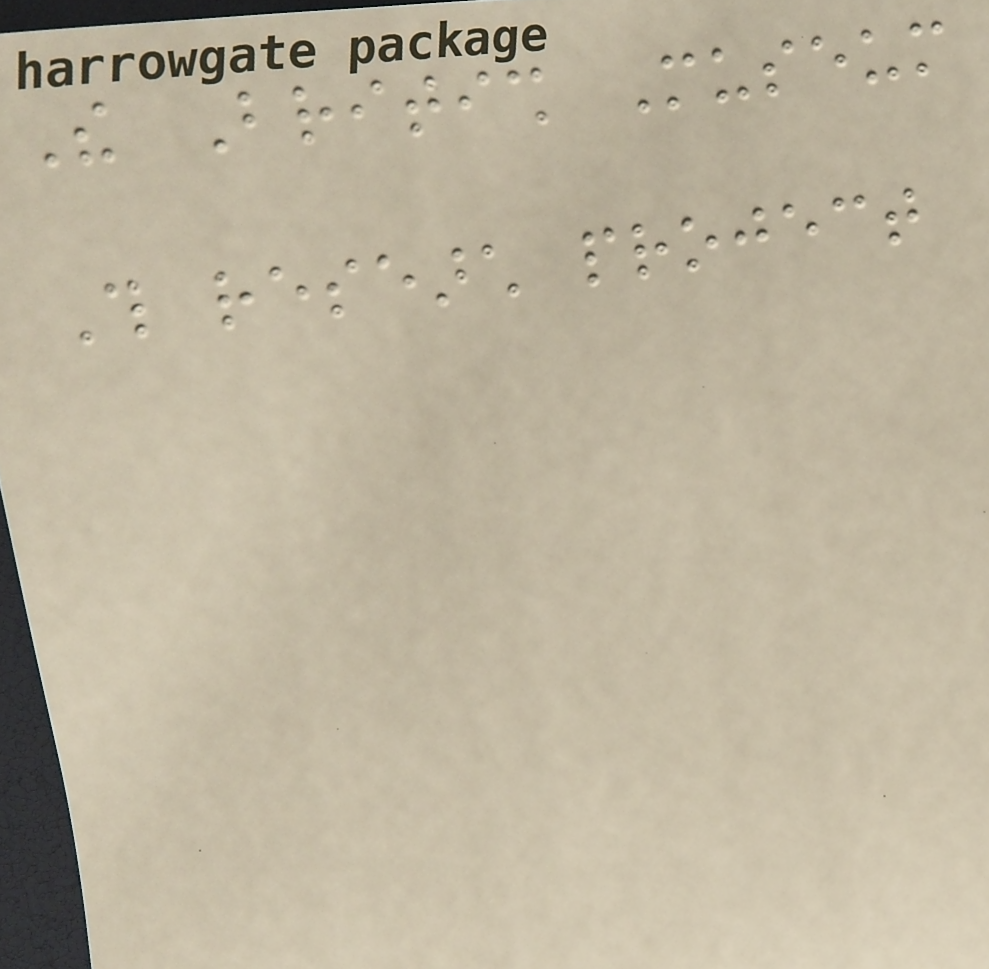The British Museum
This research project
